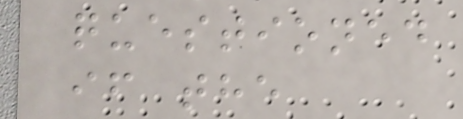questioned
if the
